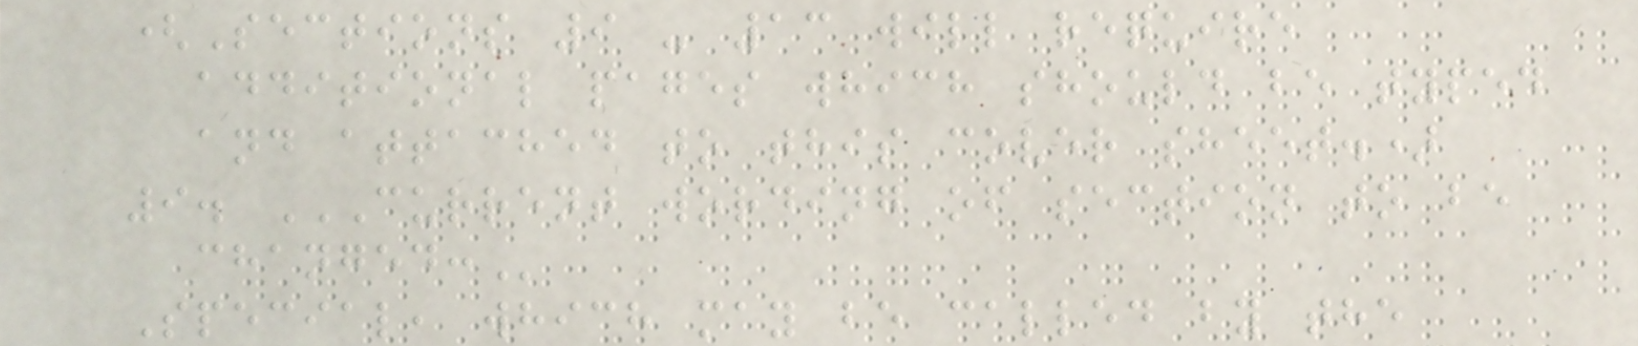(Sections 9 - 13 will require
additional pages which should be typed
and attached to this cover sheet.)
9. CURRENT WORDING OF SECTION TO BE
CHANGED:
Special, which may be called by the
